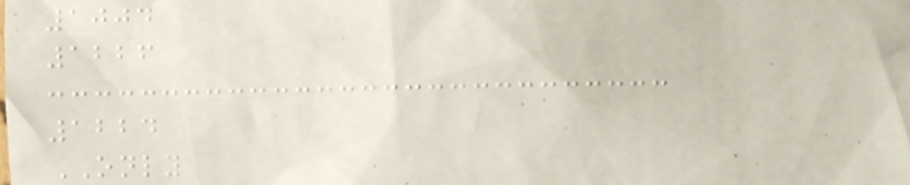1004
1226
1224
ONLY
